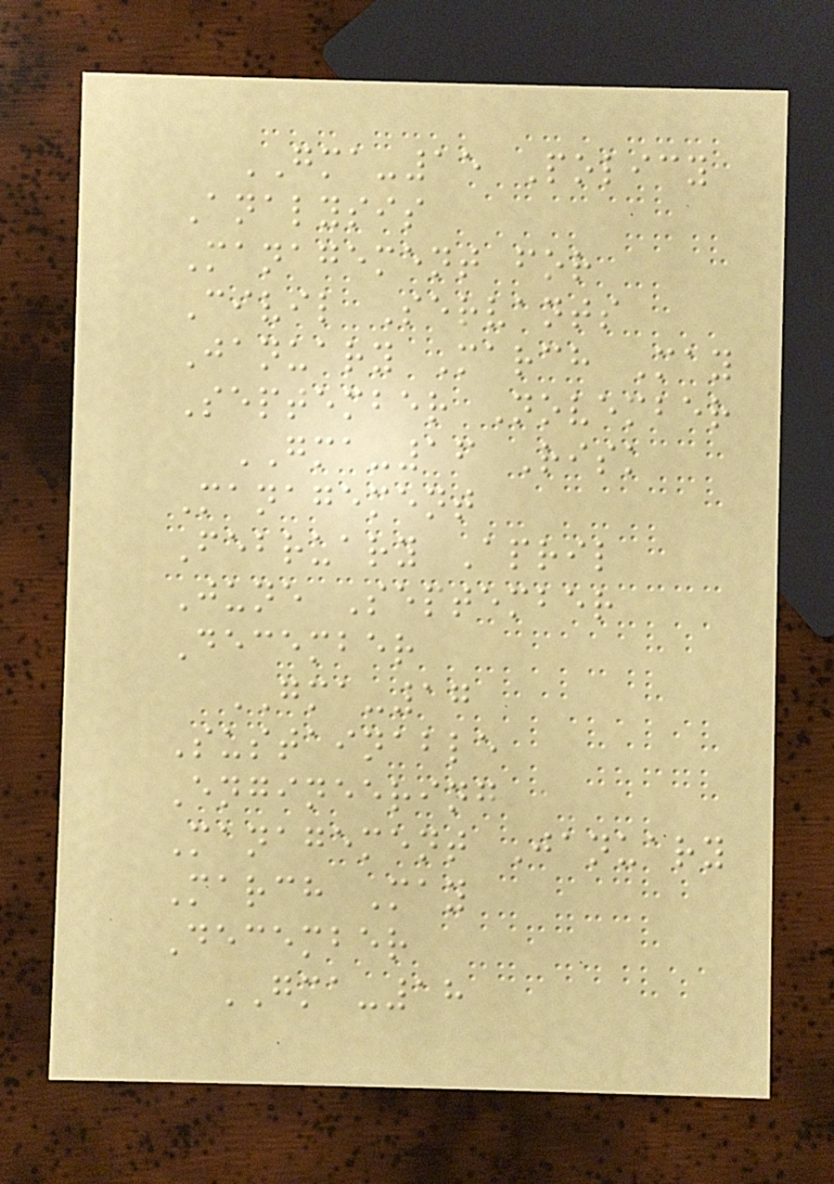GMA-15 Policy
Analysis
Management for
Civil Servants
January March May
September November
GMA-16 Risk
Management
February April
June September
December
GMA-17
Sustainable
Engineering
Management January
March May
December
GMA-18
